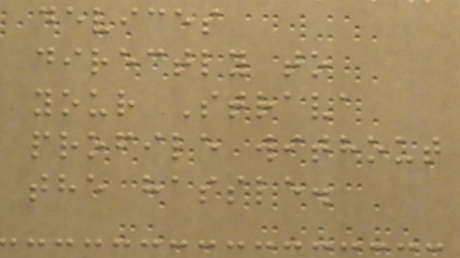devices
directly to
your Strava
profile without
the hassle.
